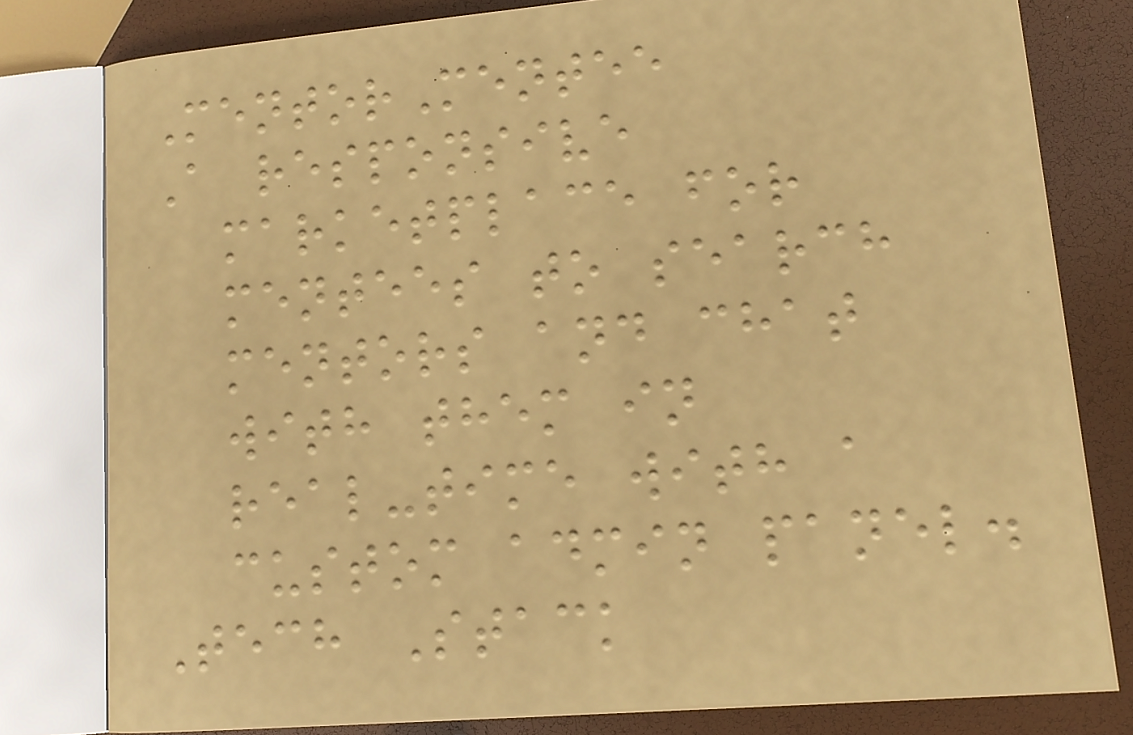MentorMentee
A responsive
marketplace for
mentees to search
mentors and chat
with them in
real-time with a
custom admin panel.
Tech Stack
